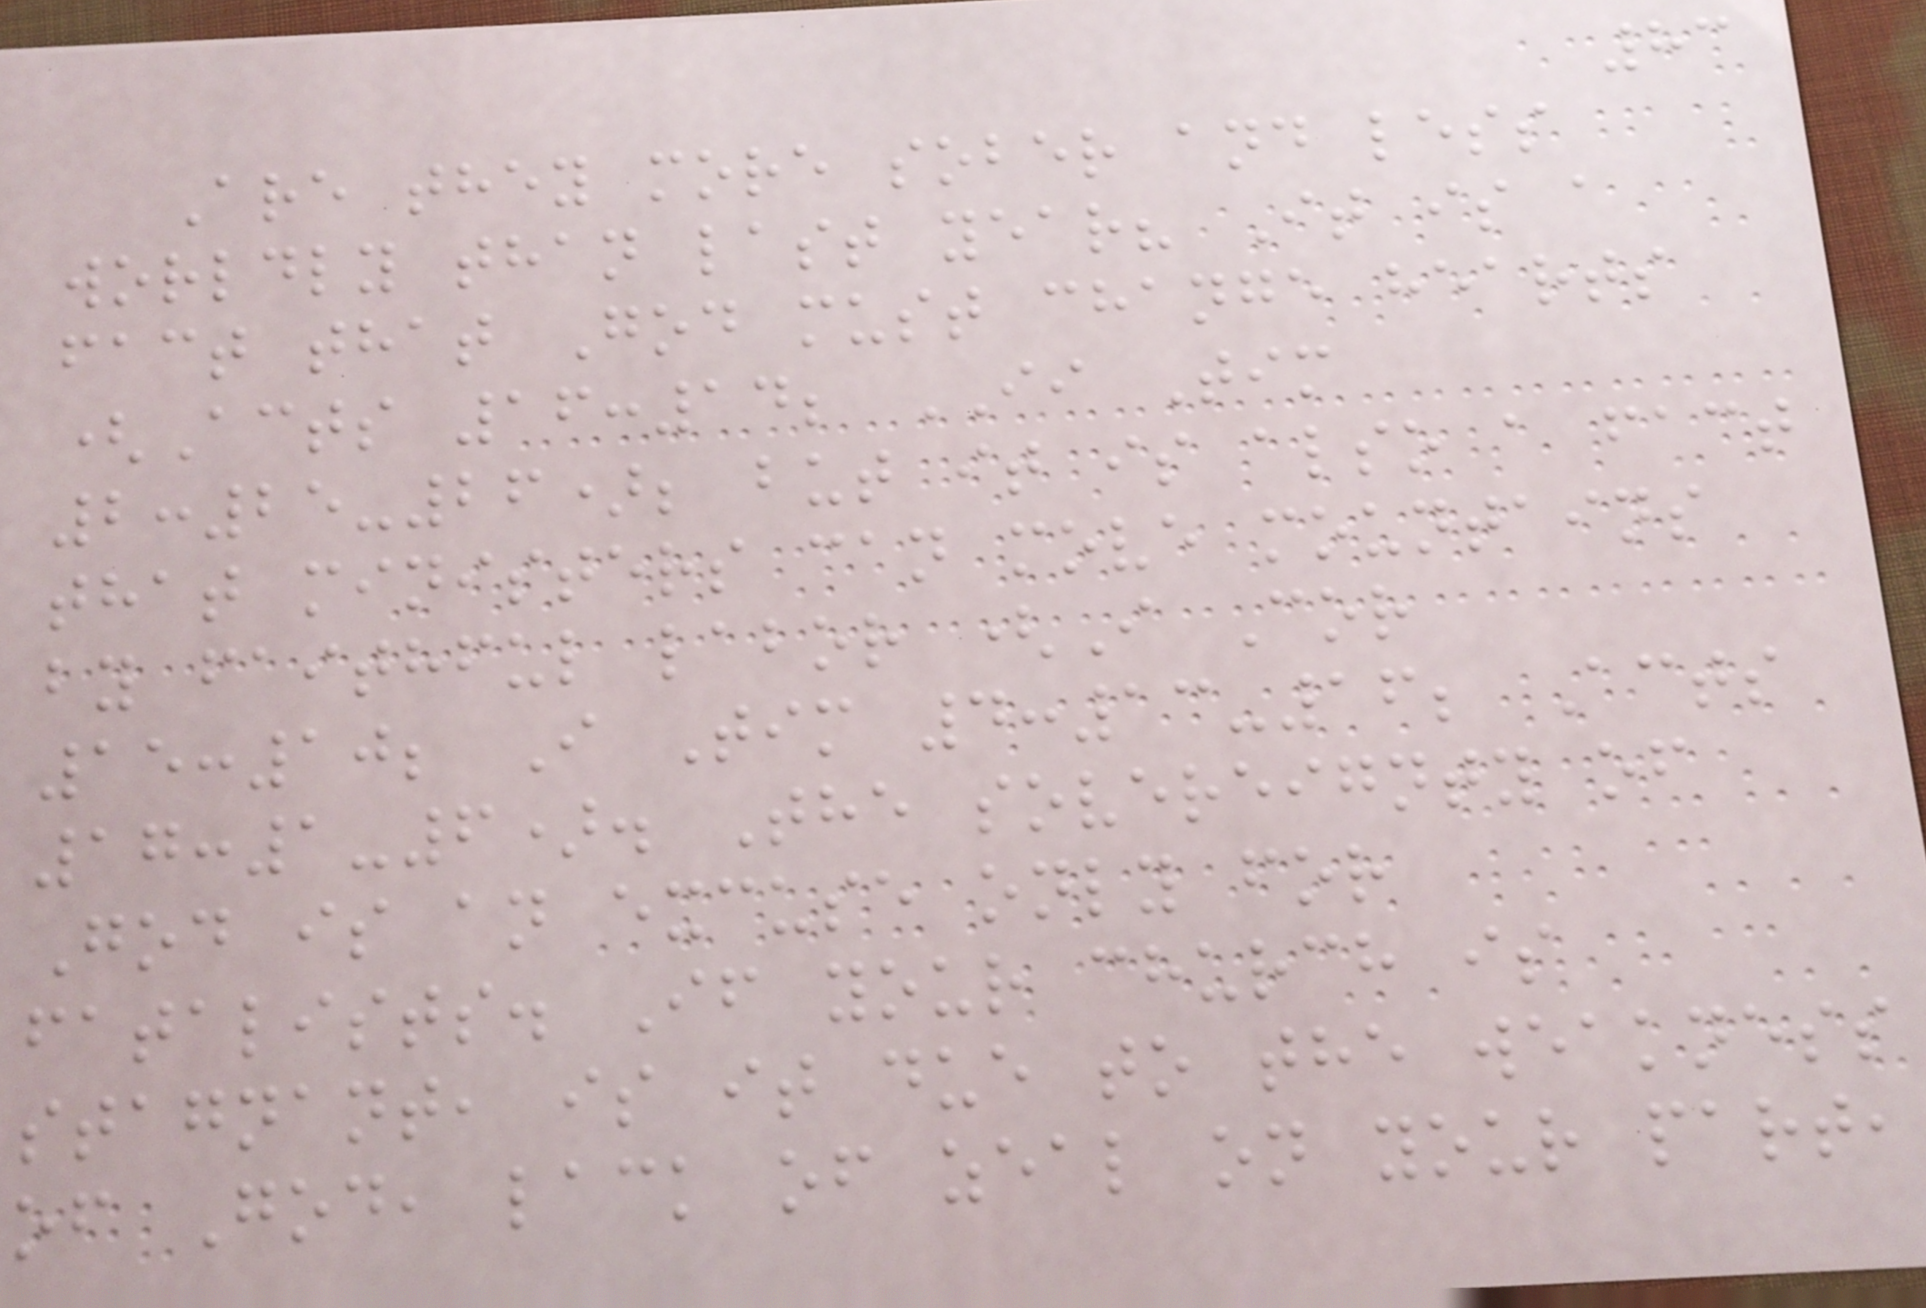83
Are they more sober and less
worldly than last year? It is a
fact that God must change hearts
(Acts 16:14; II Tim
2:25-26); but it is also a fact
that ministers can move mountains
by faithful labor (I Cor
15:10; I Tim 4:13-16; Acts
17:1-6). The sovereignty of
God is an excuse only for
fatalists. If your church is
stagnant, is it due to the weakness
of God, lack of zeal on your part,
